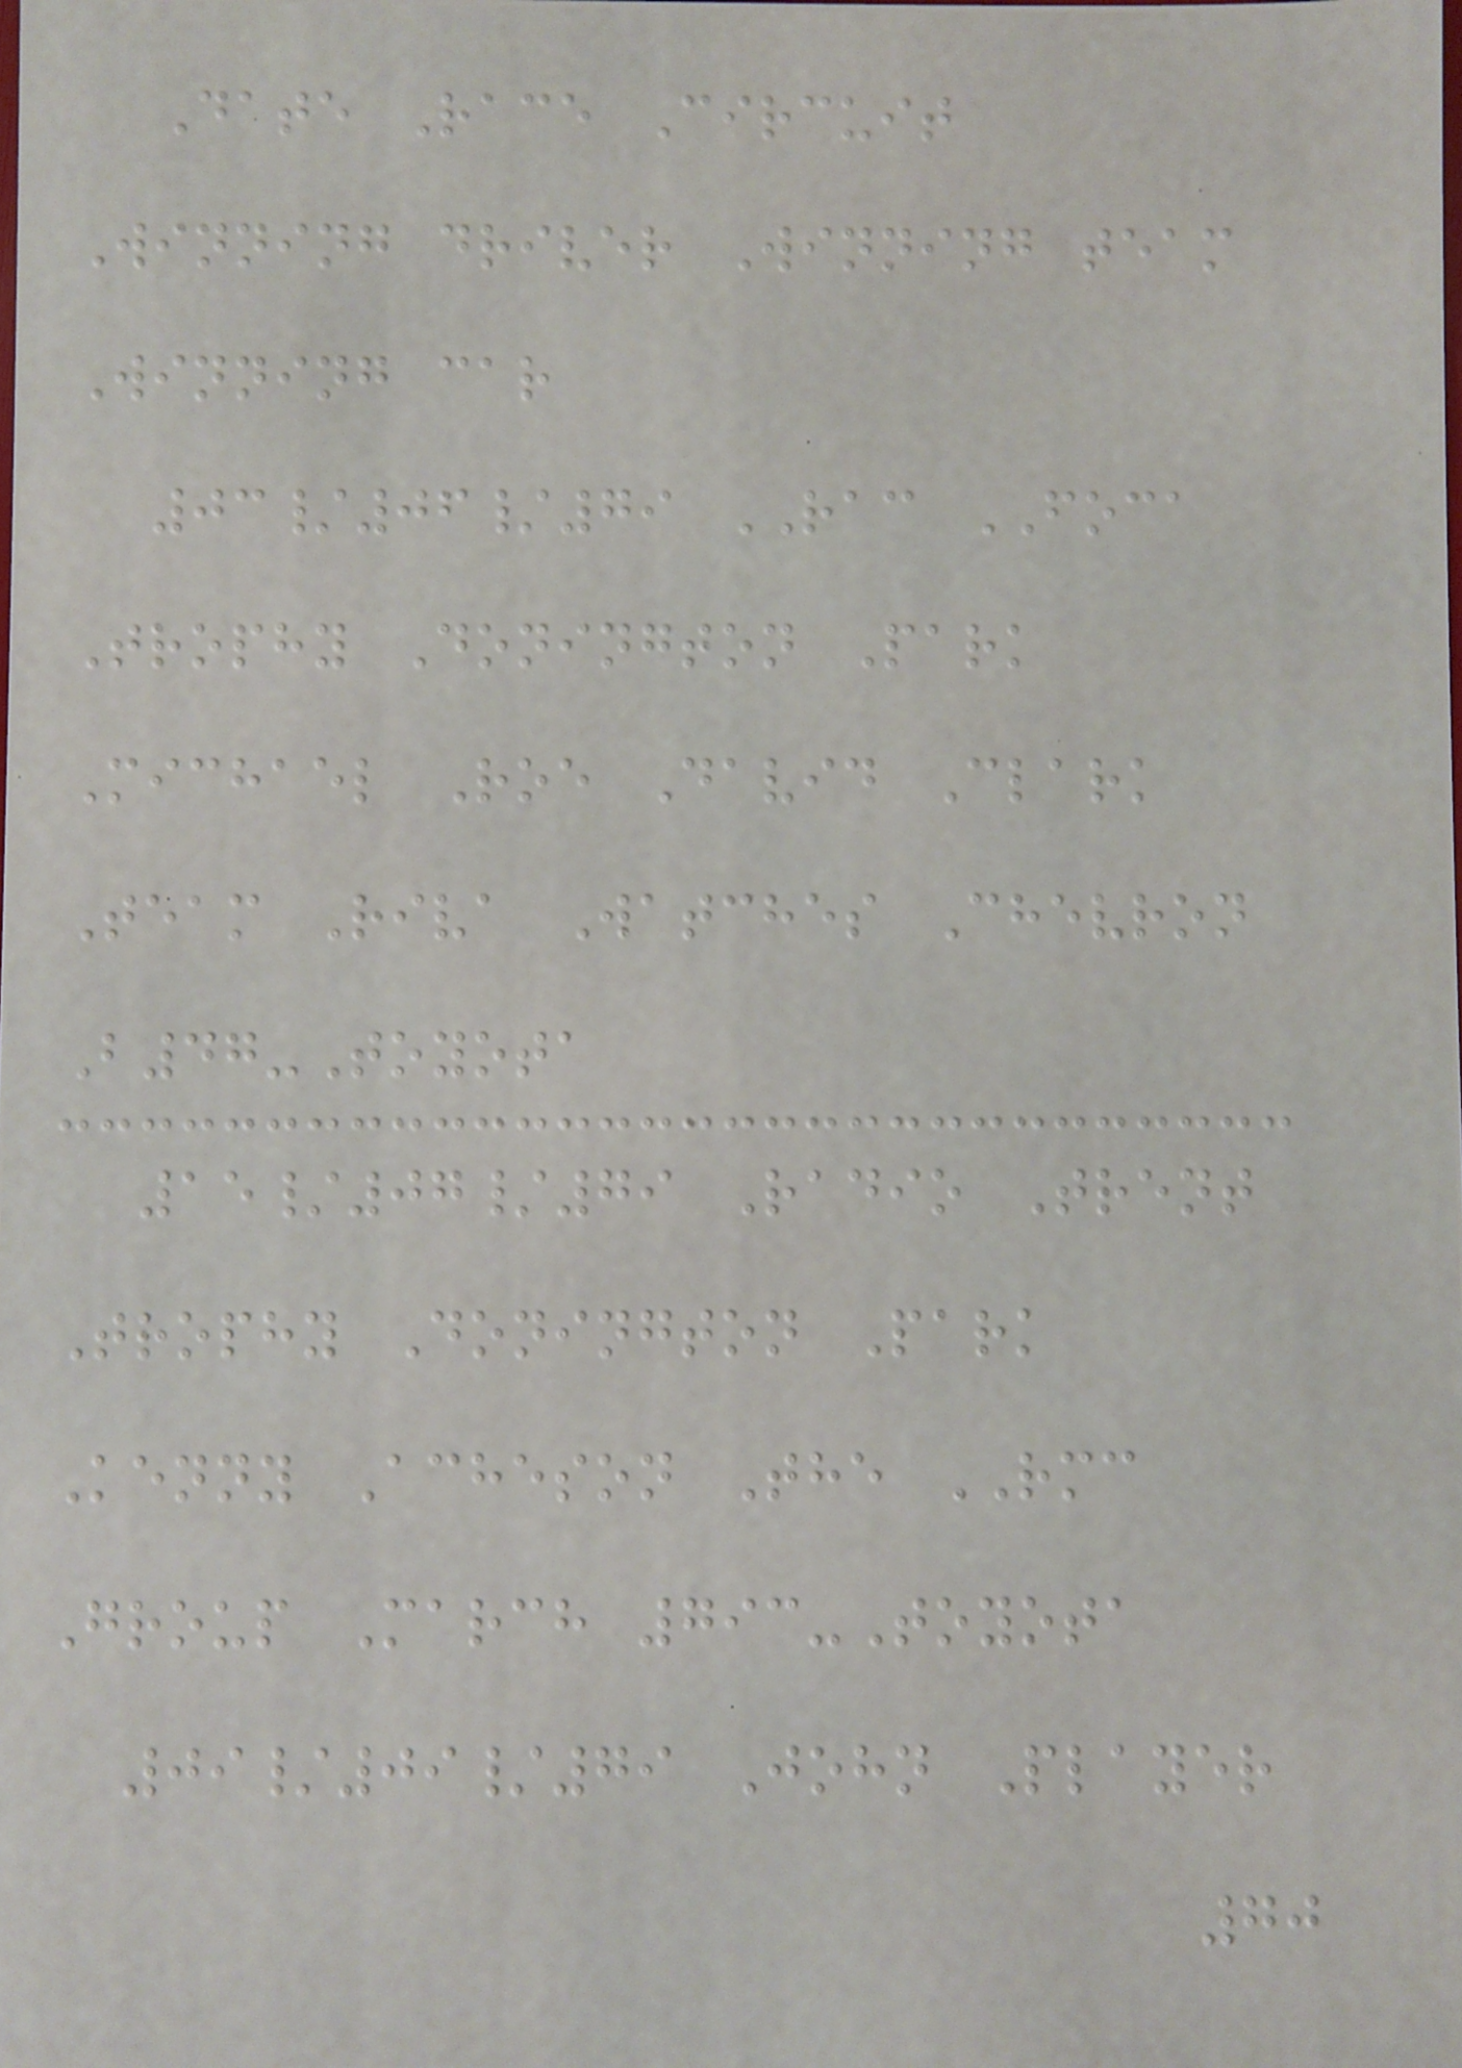Date Race Circuit
Winning driver Winning team
Winning car
03/06/79 RAC FOCA
Trophy Donington Park
Michael Roe David Clark
Team Riva Watches Chevron
B47-Toyota
15/07/79 Radio Trent
Trophy Donington Park
Kenny Acheson The RMC
Group March 793-Toyota
09/09/79 John Player
70
